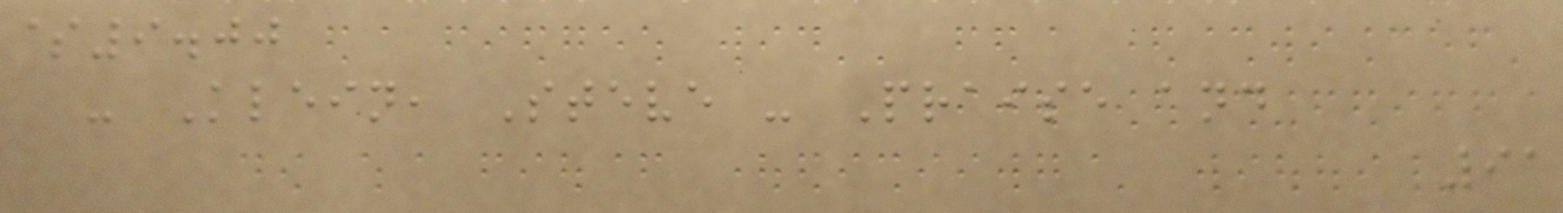$9.00
- Klein, Steve - Praise and
91
